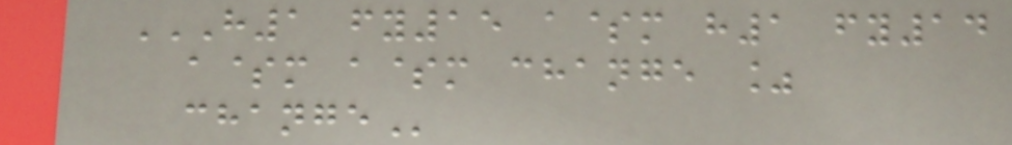H1 FY15 A$M H1 FY14
A$M A$M CHANGE %
CHANGE
